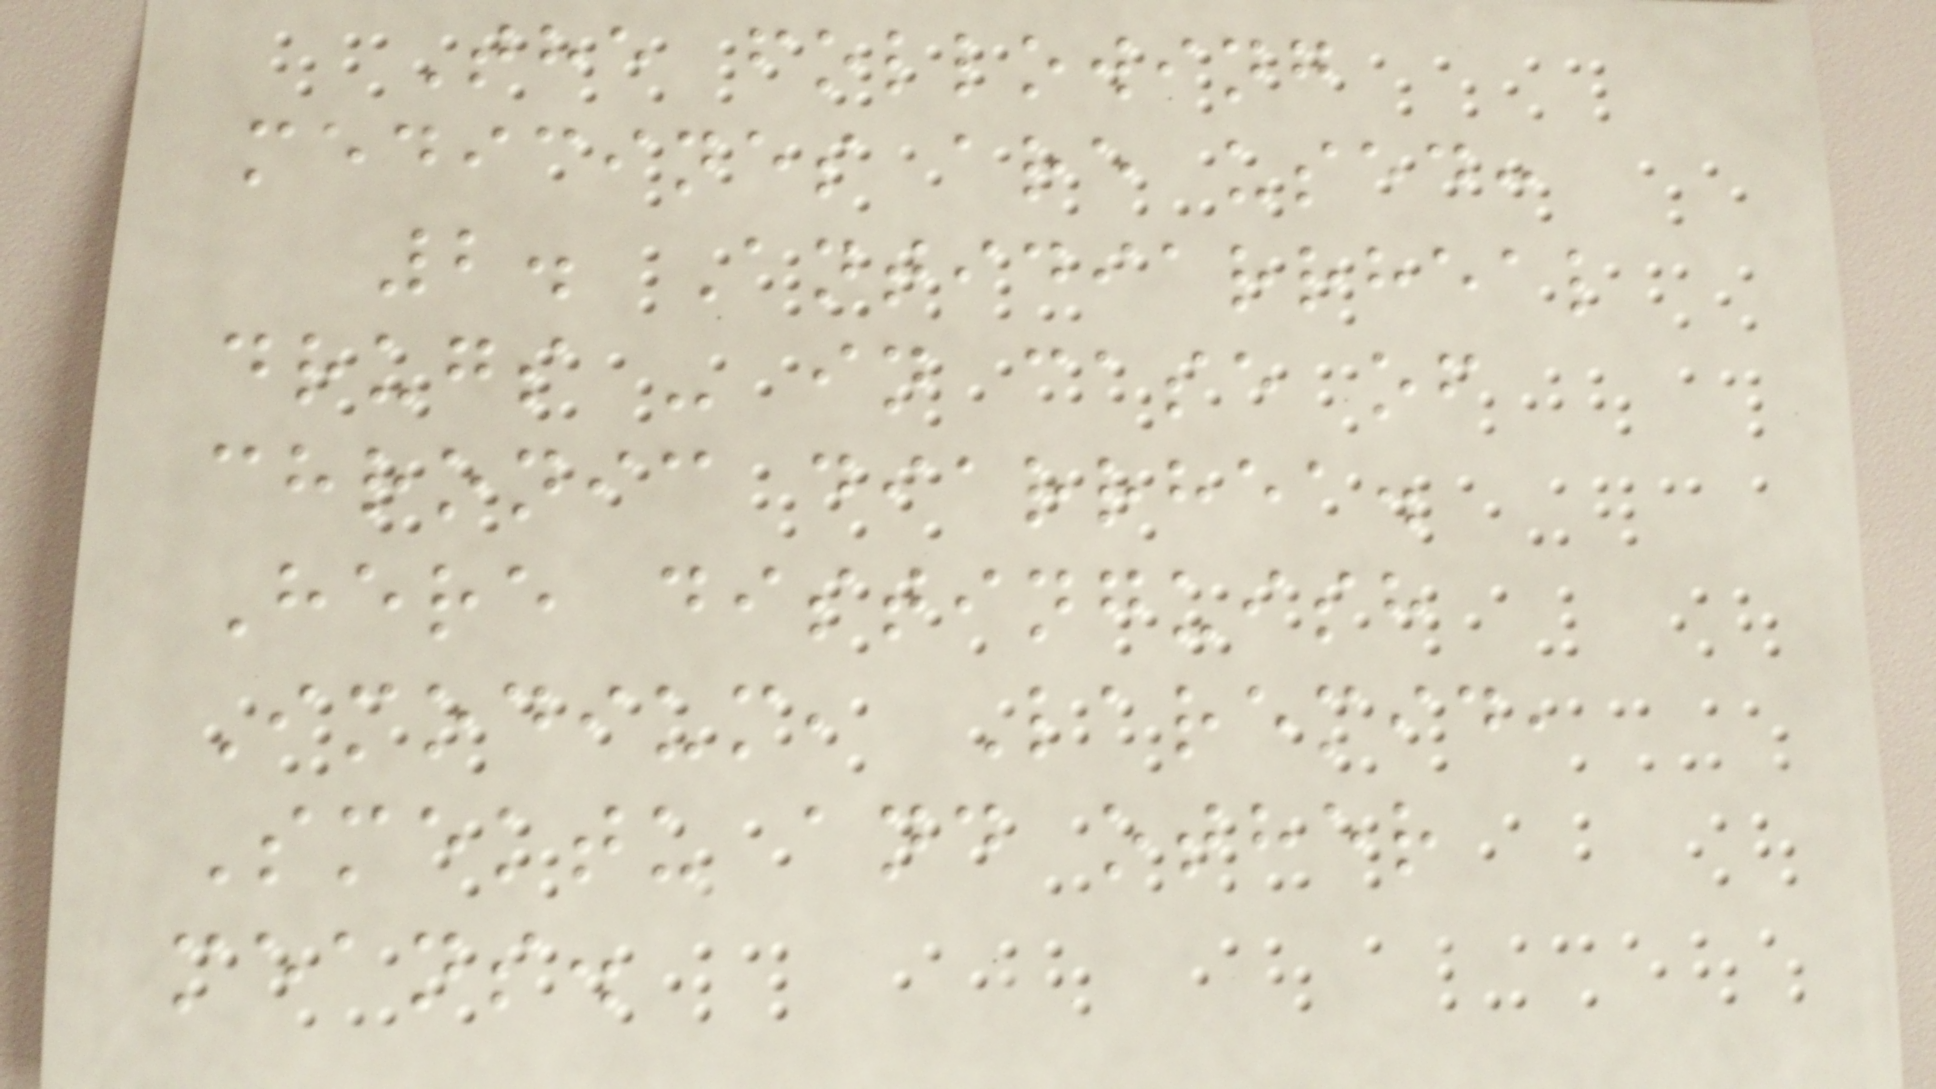The following
medicines are used:
2. Antidiarrheal
drugs - in case of
chronic diarrhea.
Here distinguish
Imodium, Laremid,
Smektu and other
means.
